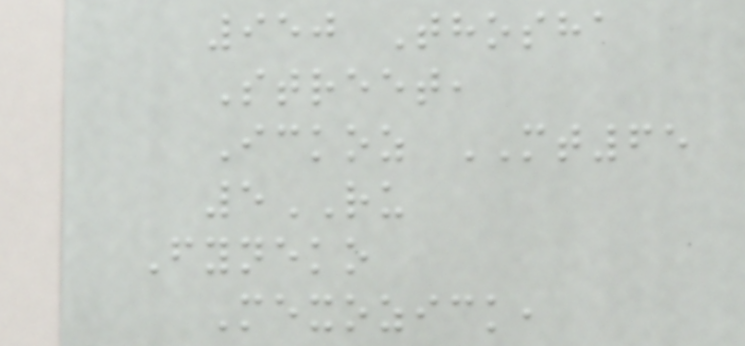950 Thosha
Street,
Ickoz MT65
5RU
Fyneko
Mexozick,
